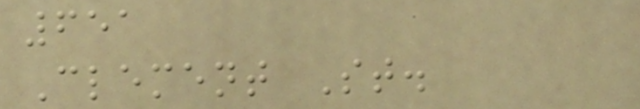651
Clement St.
